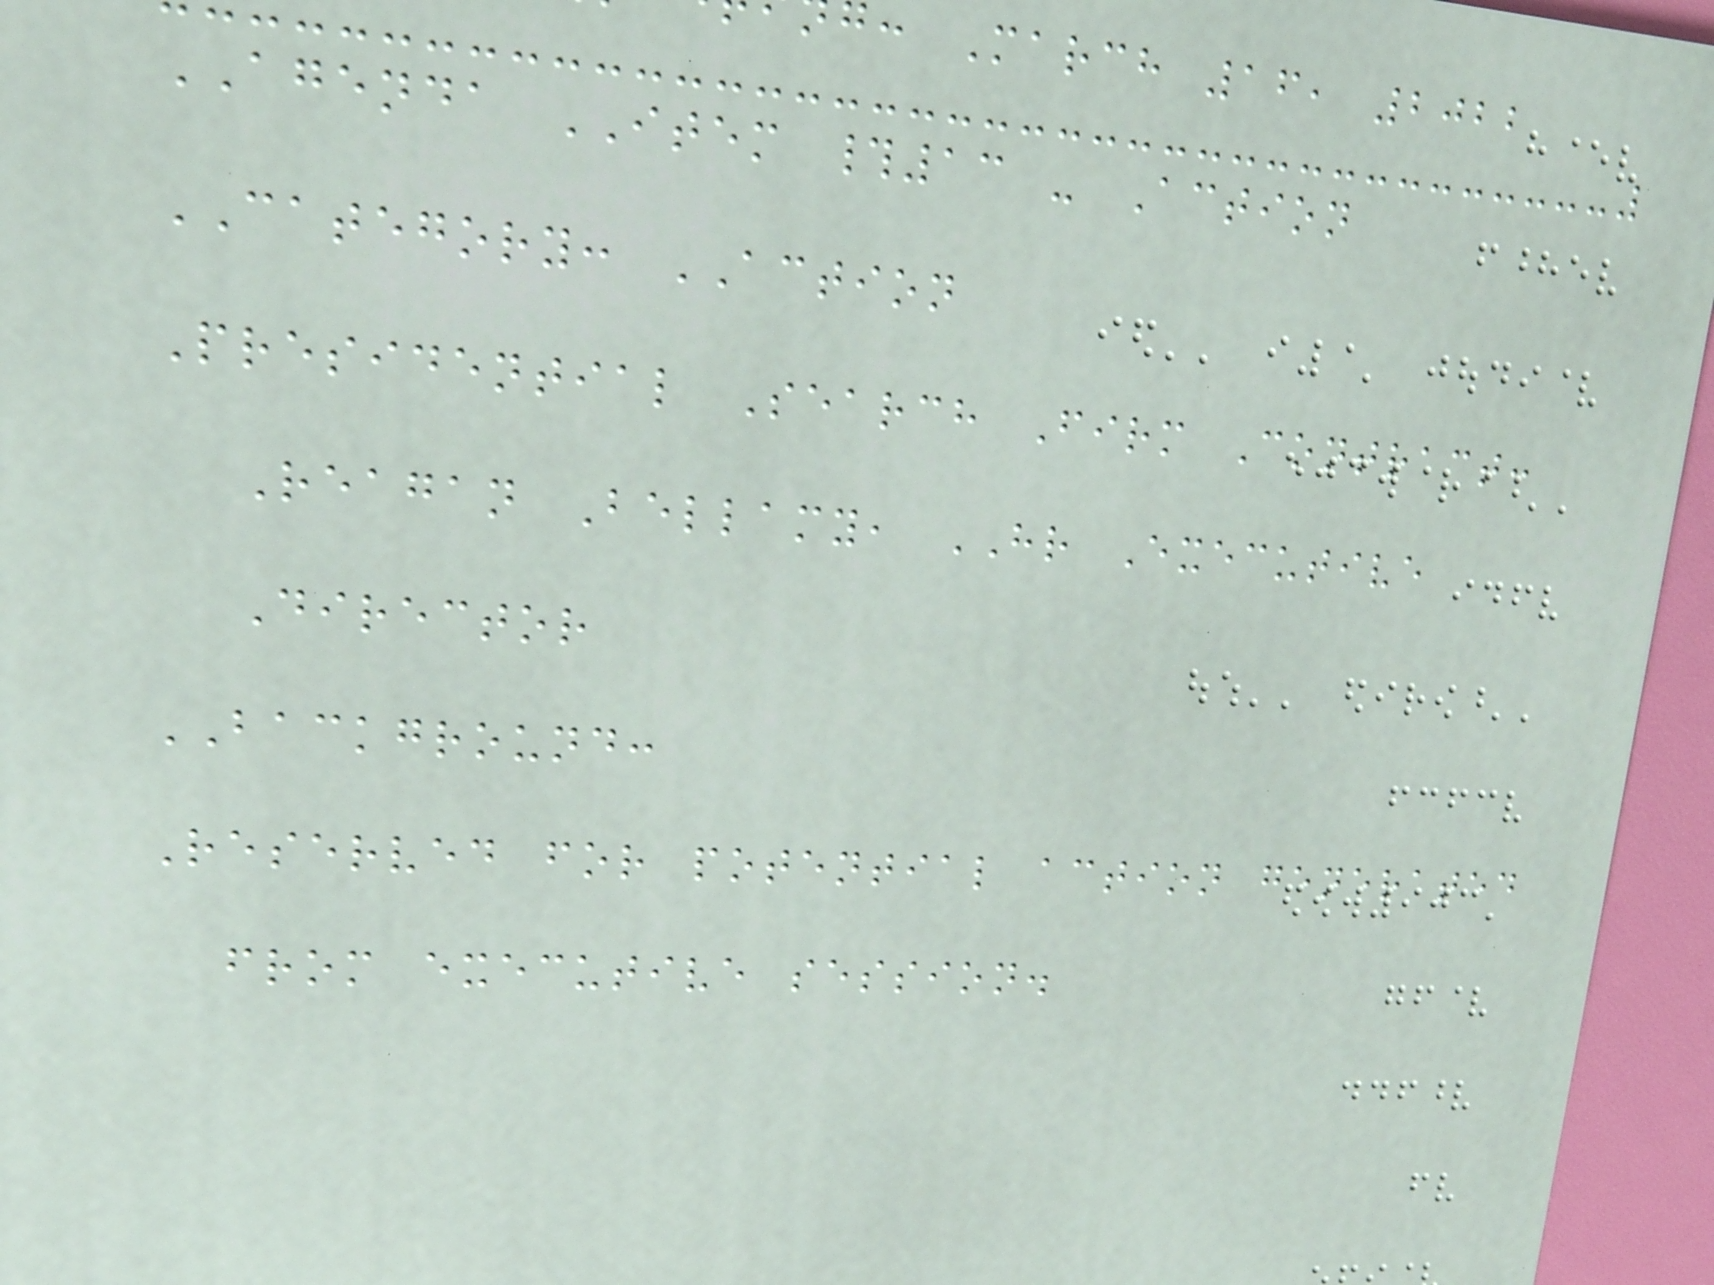: March 16, 2022
AGENDA ITEM #13 - Action
CATEGORY: ACTION
Presidential Search Firm Contract:
Reagan Bellamy, HR Executive
Director
BACKGROUND:
Reserved for potential action generated
from executive session.
